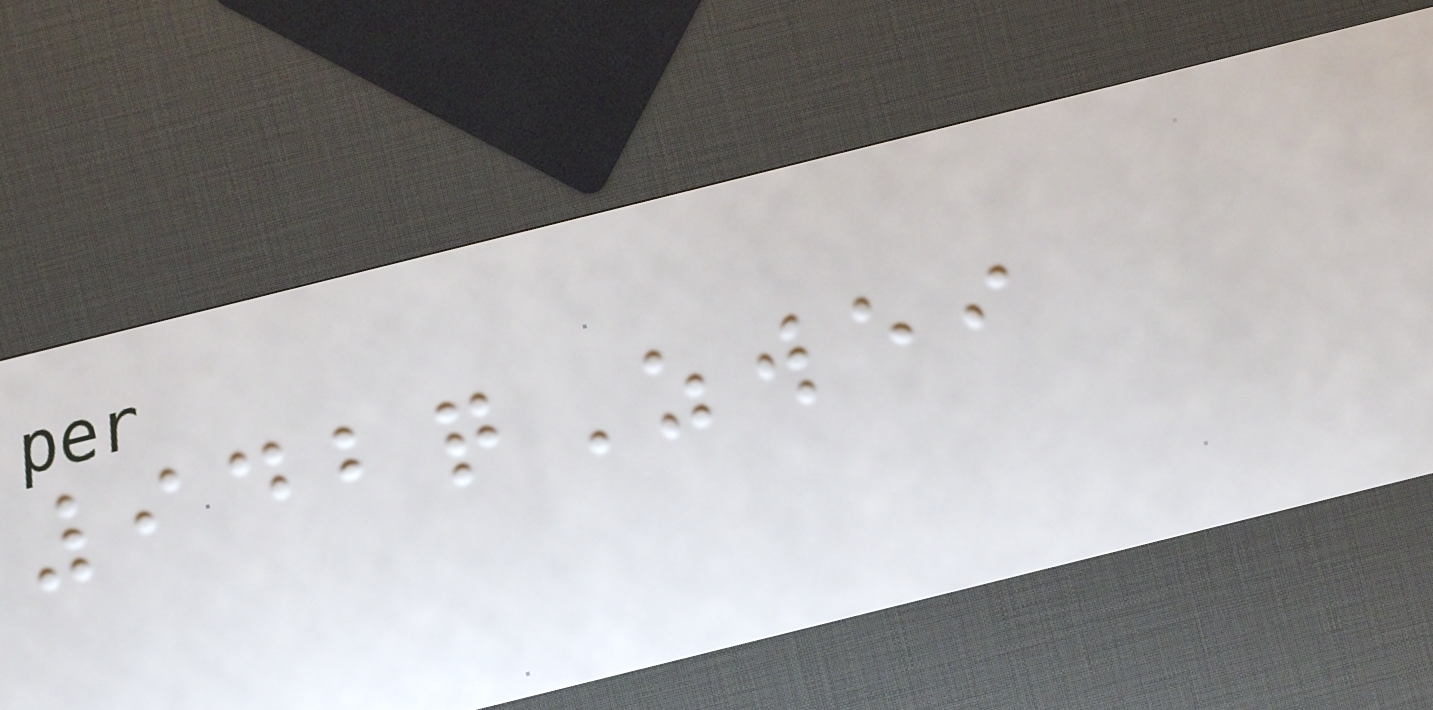942qZwei
